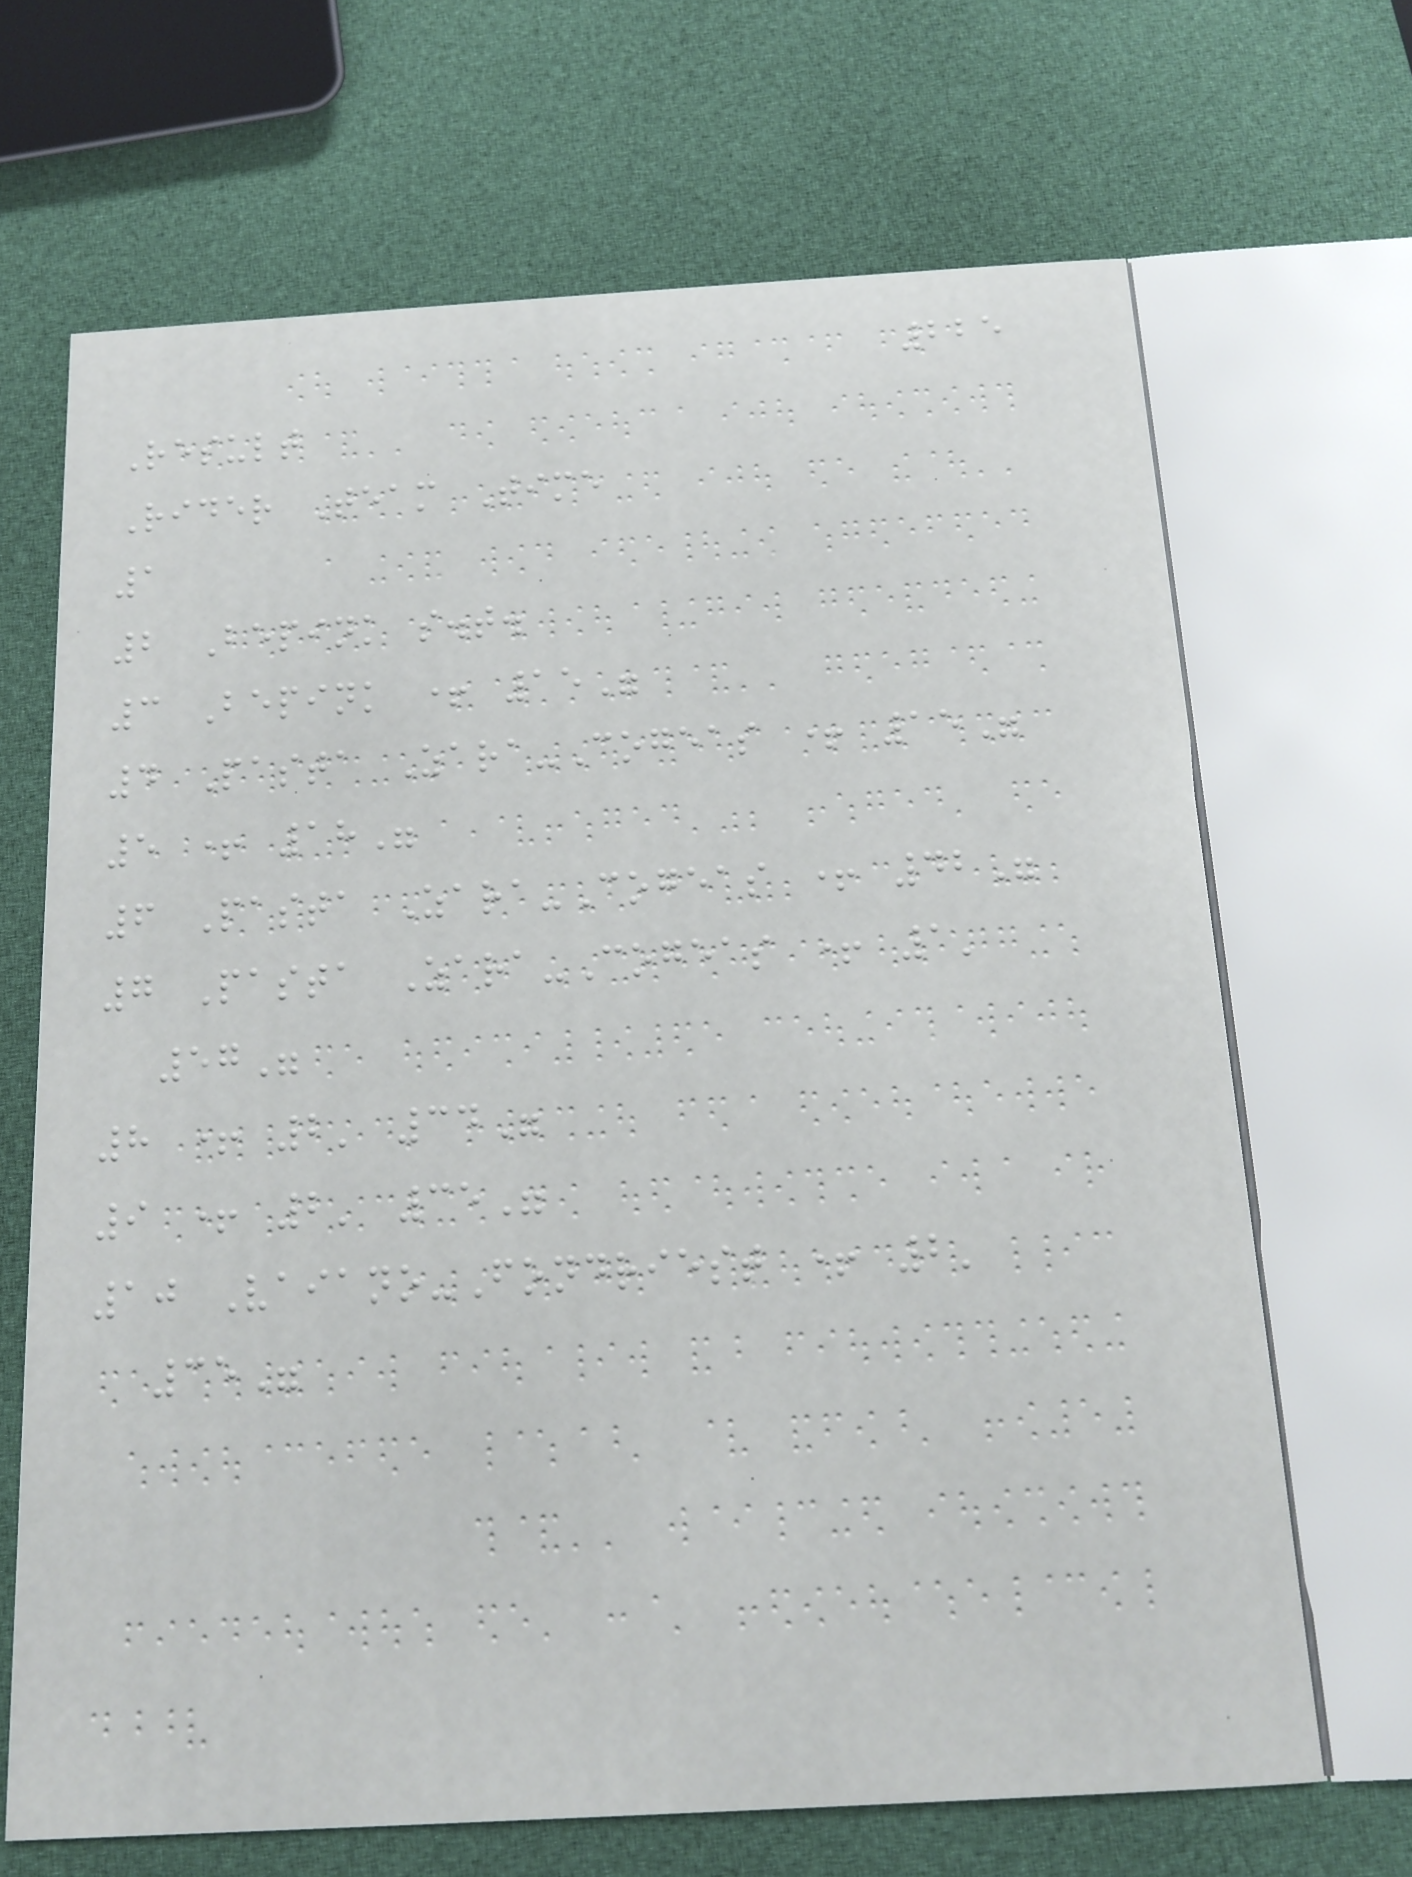225
Result
Rider Team Time
1
2 Bepink s.t.
3 Bepink + 15"
4 Pasta Zara-Cogeas + 15"
5 + 18"
6 Pasta Zara-Cogeas + 42"
7 Pasta Zara-Cogeas + 1'
57"
8 + 2' 34"
9 + 2' 35"
10 Vaiano-Fondriest + 2'
35"
